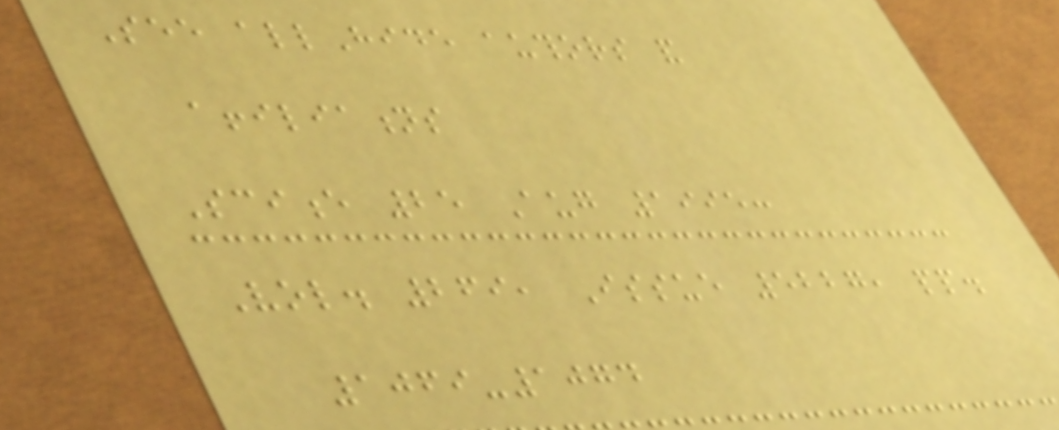See allHide authors and
affiliations
Science 25 Aug 1995:
Vol. 269, Issue 5227, pp.
1069-1074
